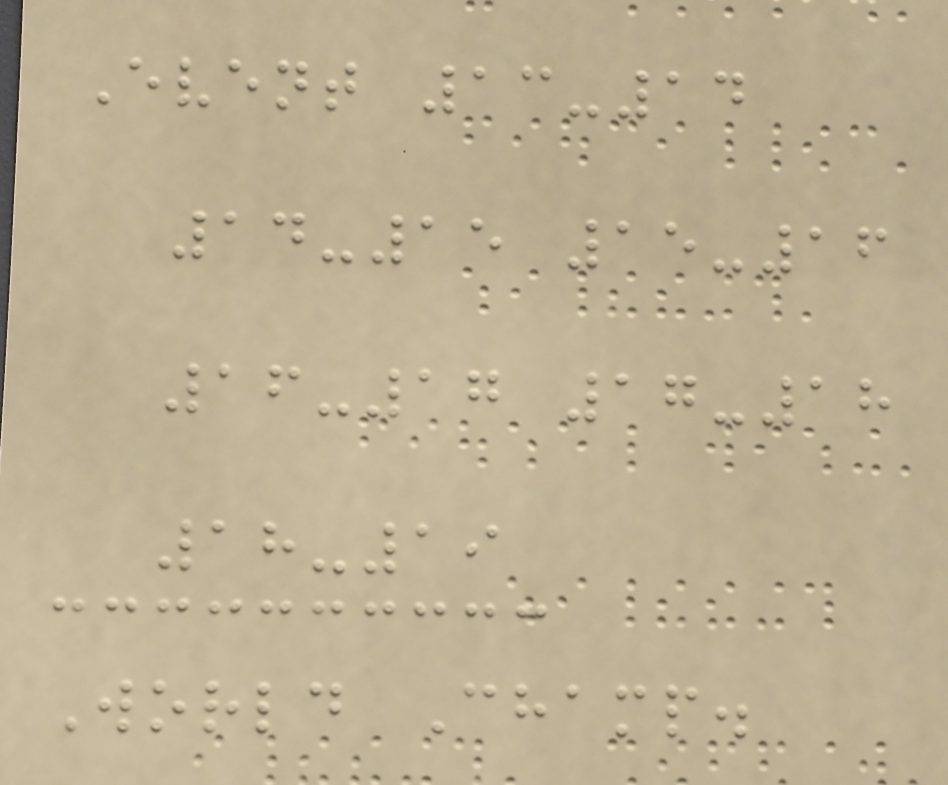Event 13-14
14-15 15-16
16-17 17-18
18-19
World Champ.
